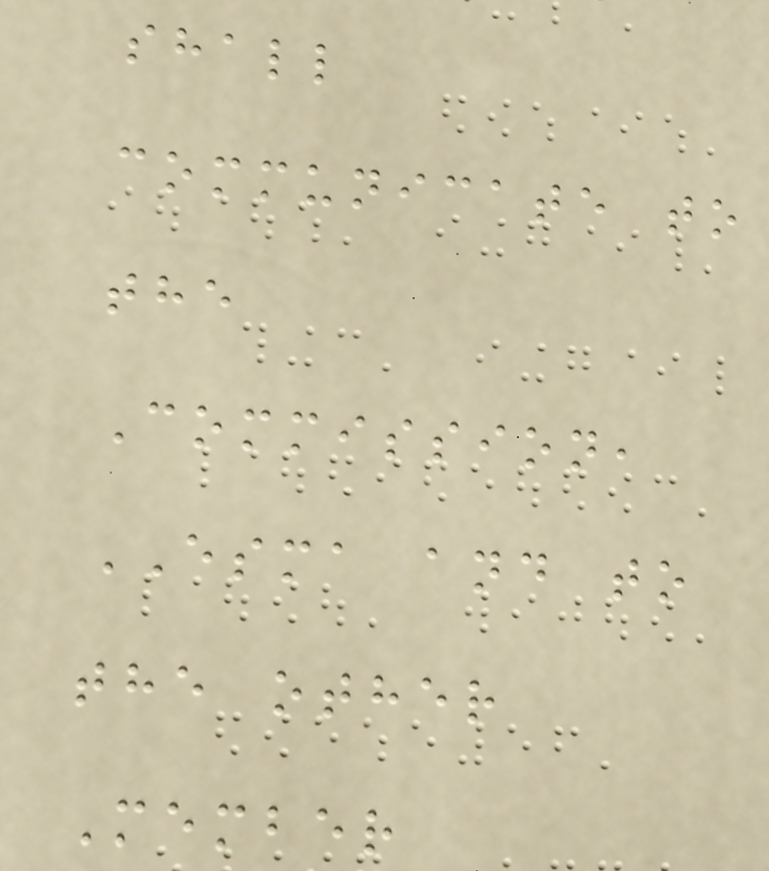shall
communicate to
the
Commission,
ESMA and to
the other
Member
